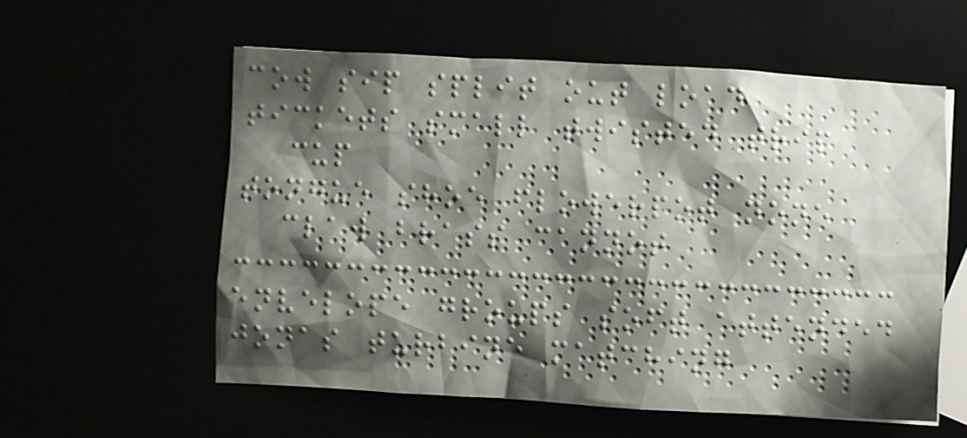cow sip split out load
tickets small twisted trip
cup
tongue shoe flowerpot none
claw brass cannot
envelope groups soft attended
jonas turbine matching
